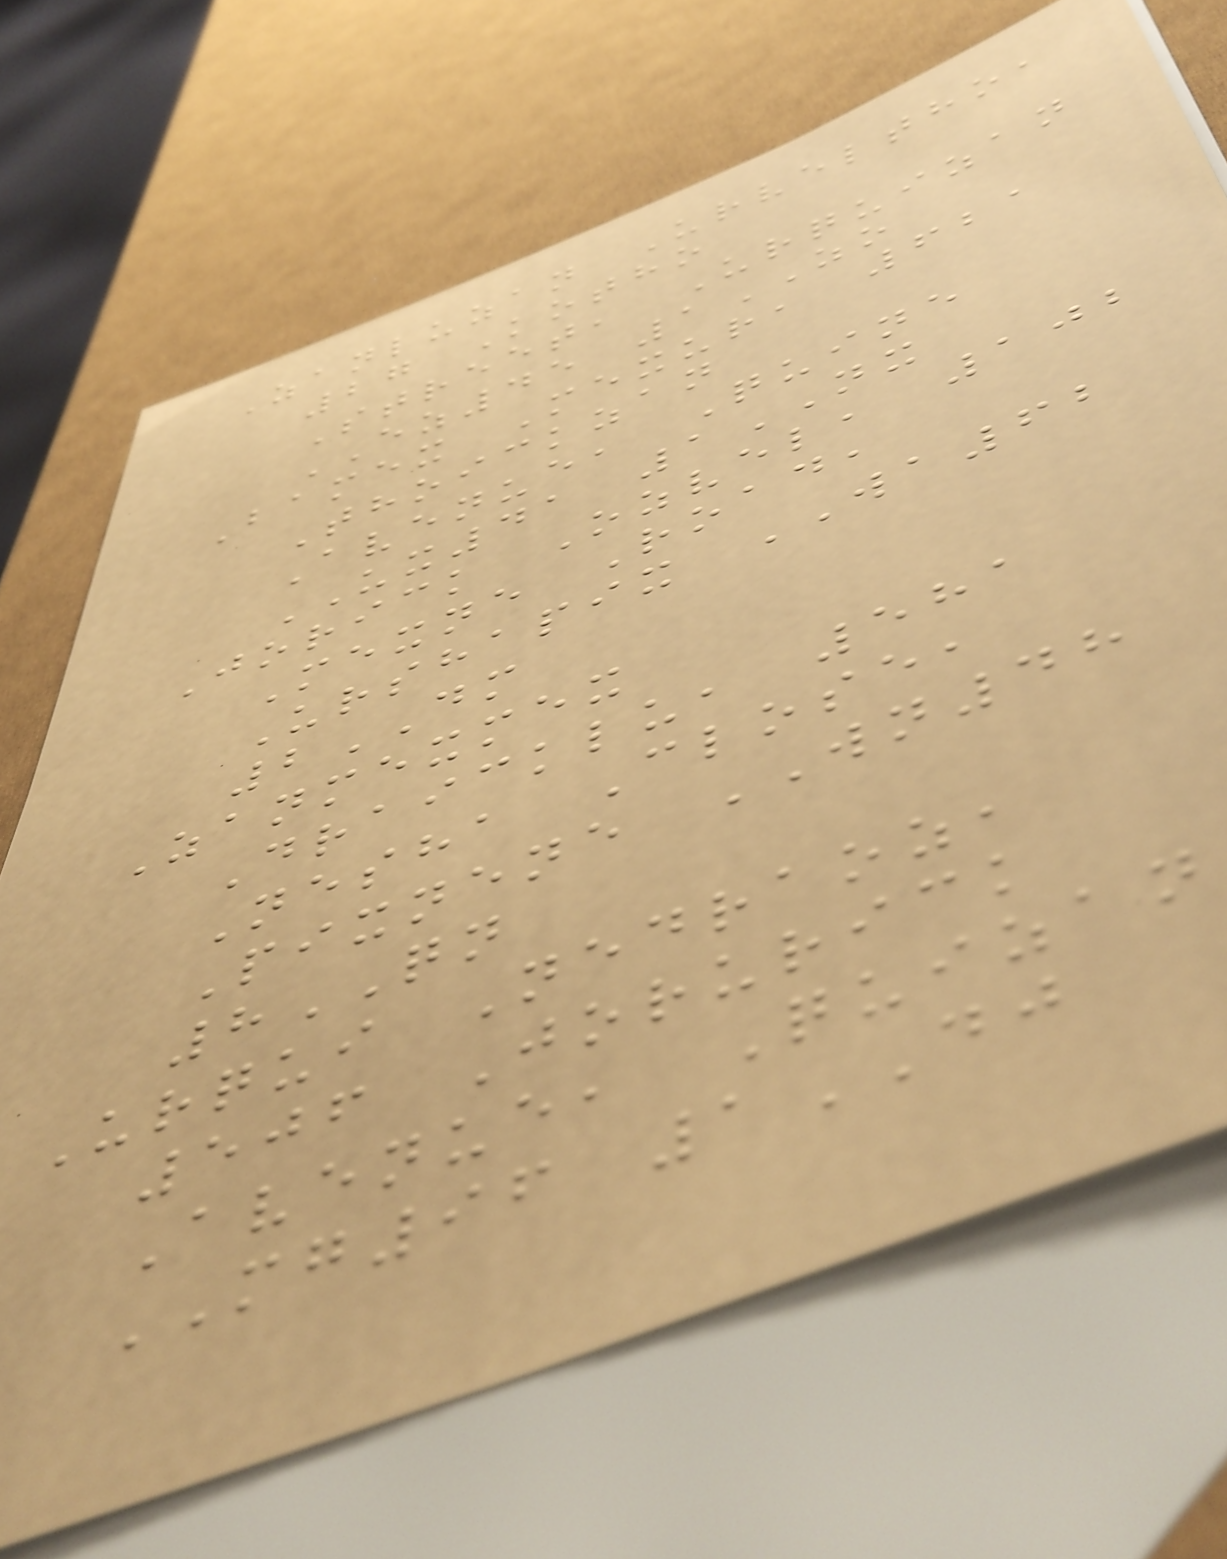Zanluzan Urveltho,
27 Kotho
Street, Urquizan
EZ45 1ZO
Bamex Mexur, 621
Thoickzan
Avenue, Quine
UX41 1NX
Jorick Ozvel, 102
Mexne Road,
Urshapix WA62
2DM
Zanmexmex
Draicklu, 581
Nesha Close,
Pixnene WN48
8QN
Urqui Nedraoz,
506 Jorurick
Avenue, Quizan
MG96 1DJ
